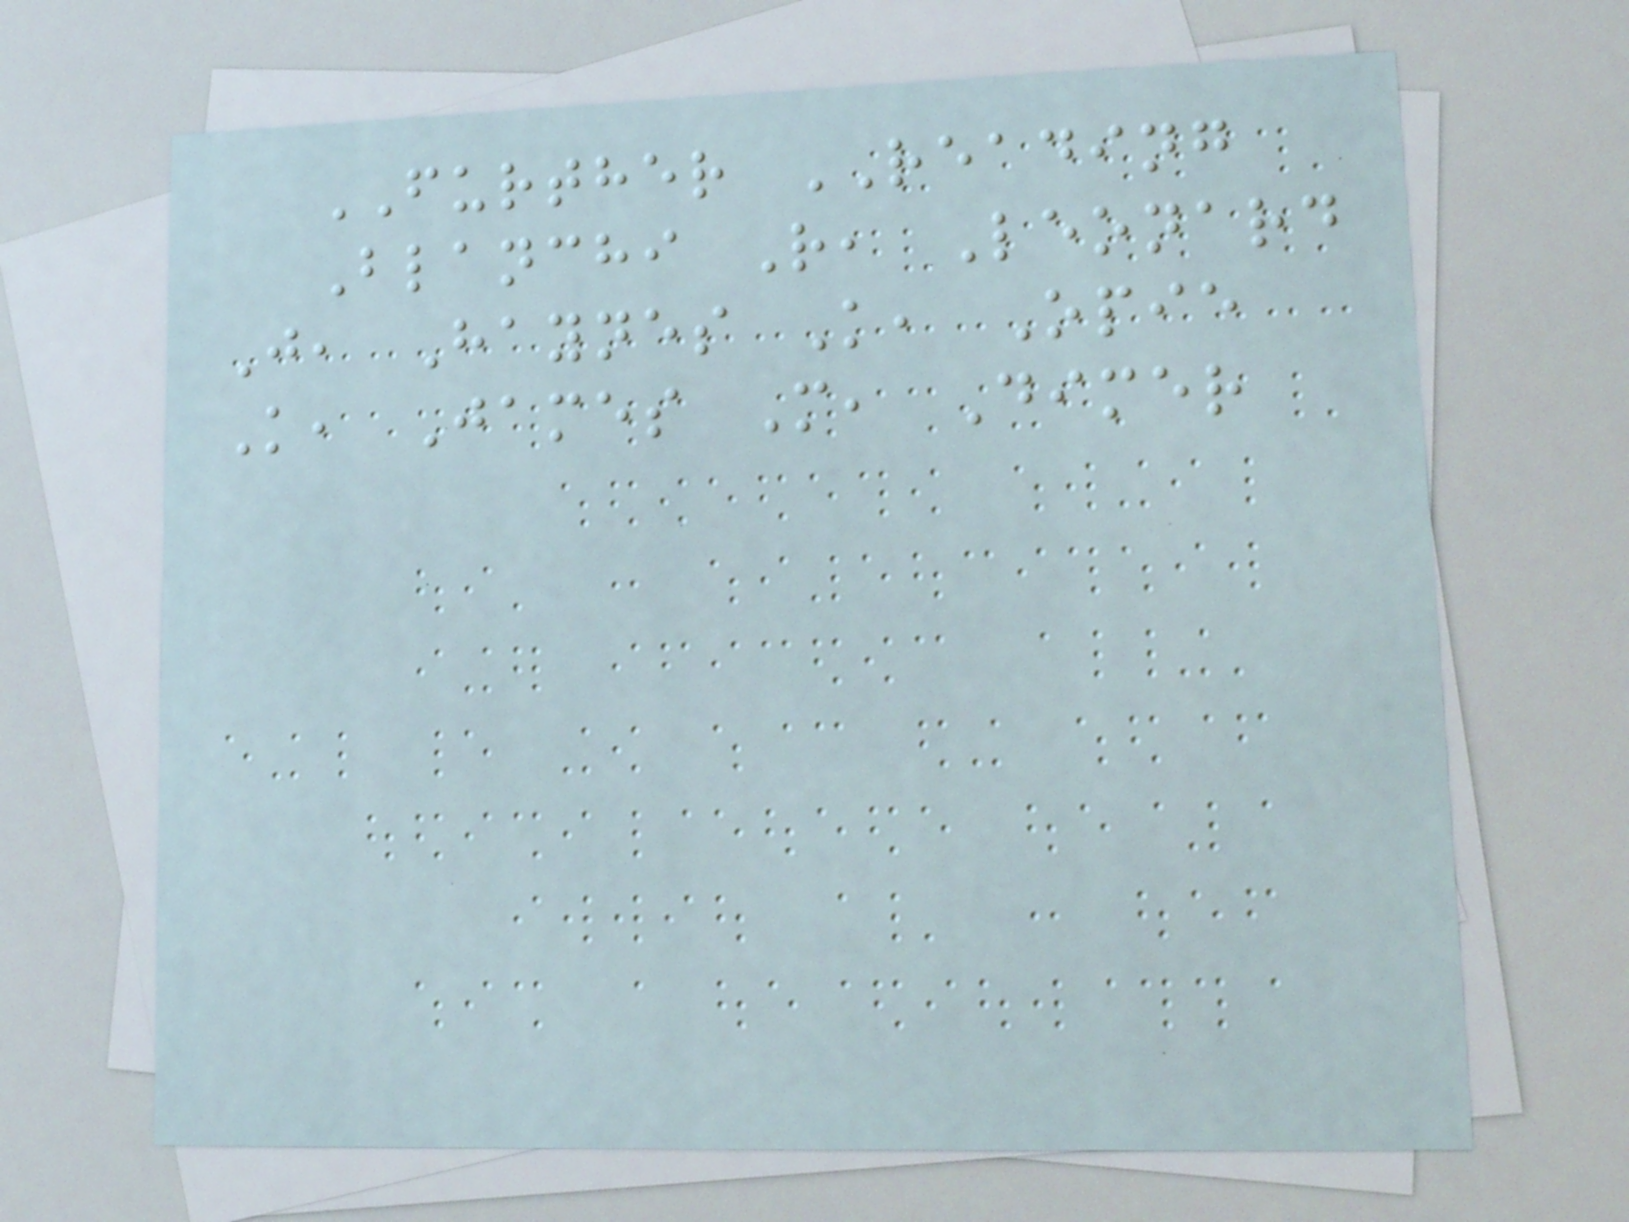FURTHER READING
Blanchi R, Leonard
J, Haynes K, Opie
K, James M, Dimer
